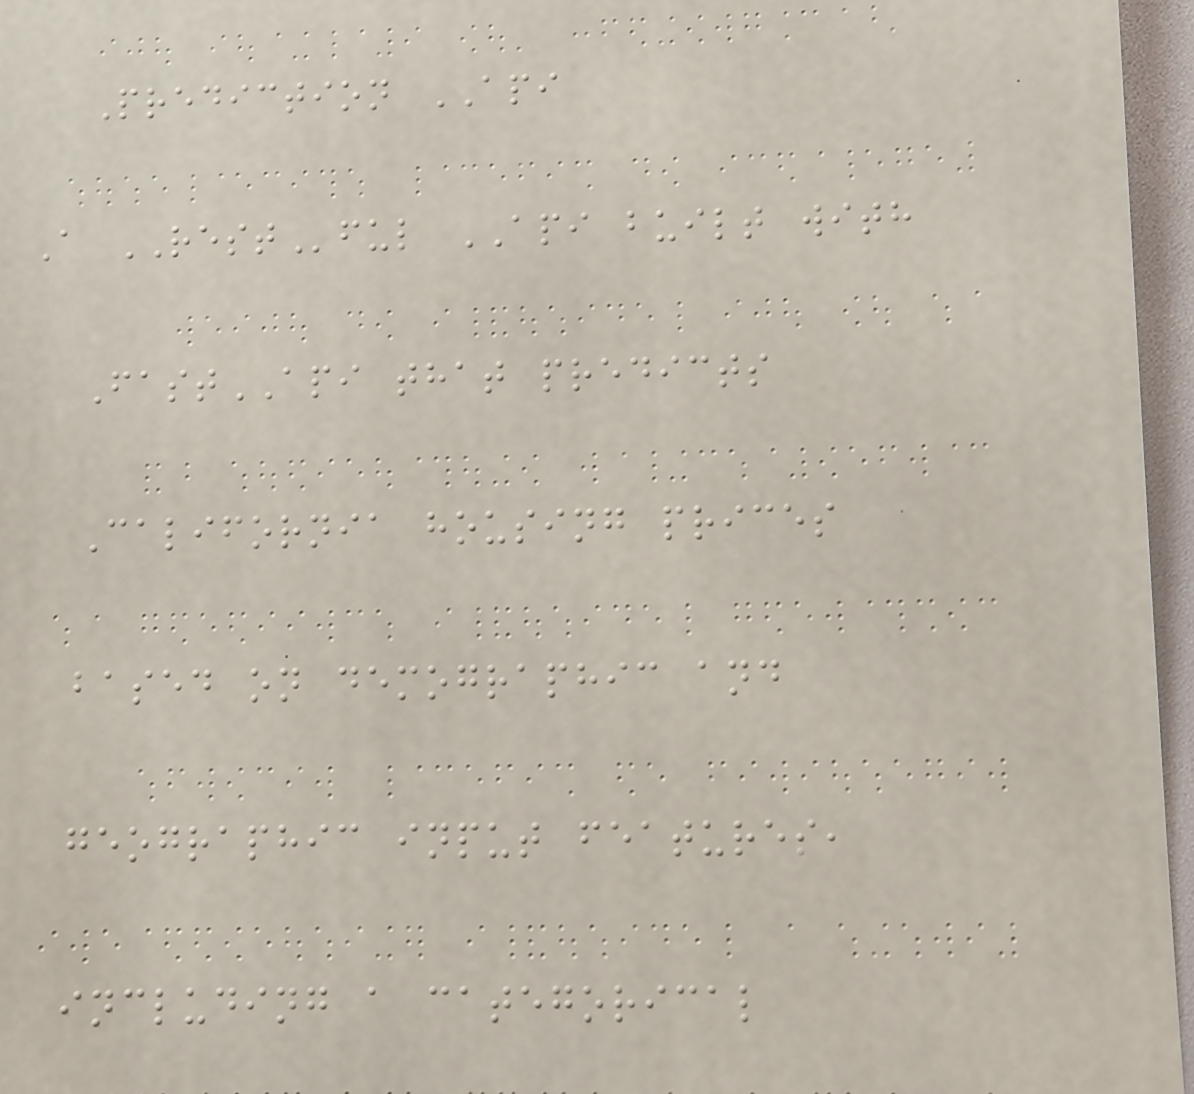Prediction API
A RESTful API built with
FastAPI that predicts
California housing prices
based on demographic and
geographic input features,
including a categorical
